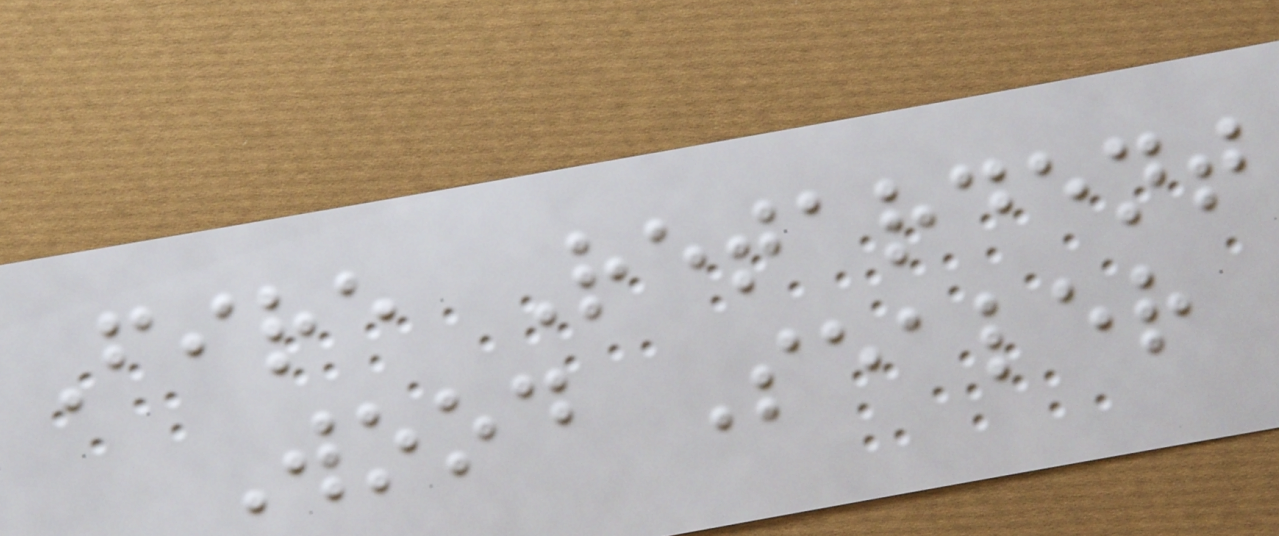Fire Retardent
Wood Sealer
